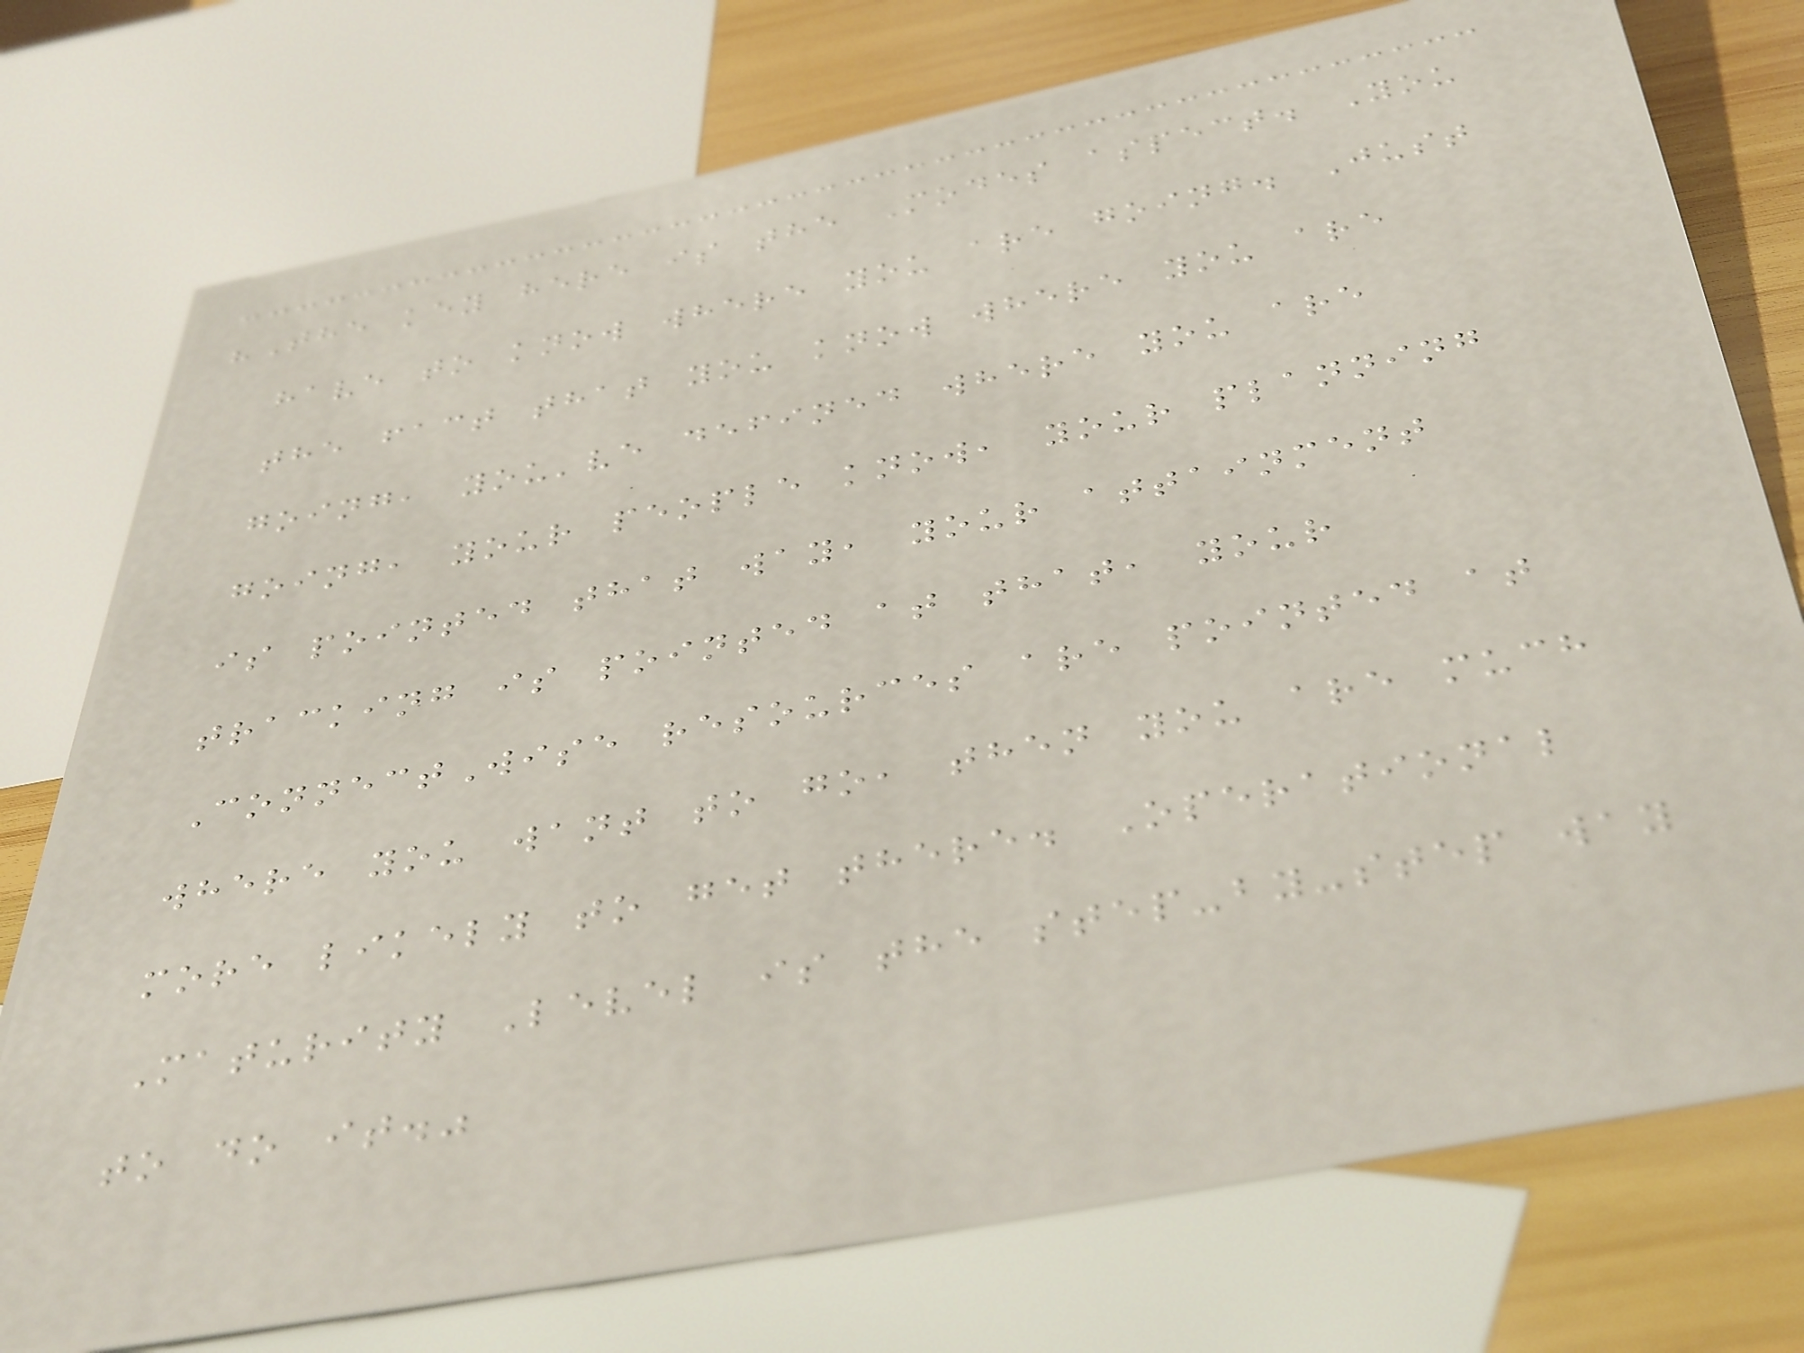"The key here is the Modes aspect. You
have to know where you are going. Just
the fact that you know where you are
going, you've defined where you are
going, your people know, your planning
is pointed that way, your attainment
tracking is pointed at that, your
ConnectWise resources are pointed at
where you want to go, then you are much
more likely to get there. Operational
Maturity Level is the step-by-step way
to do it."
